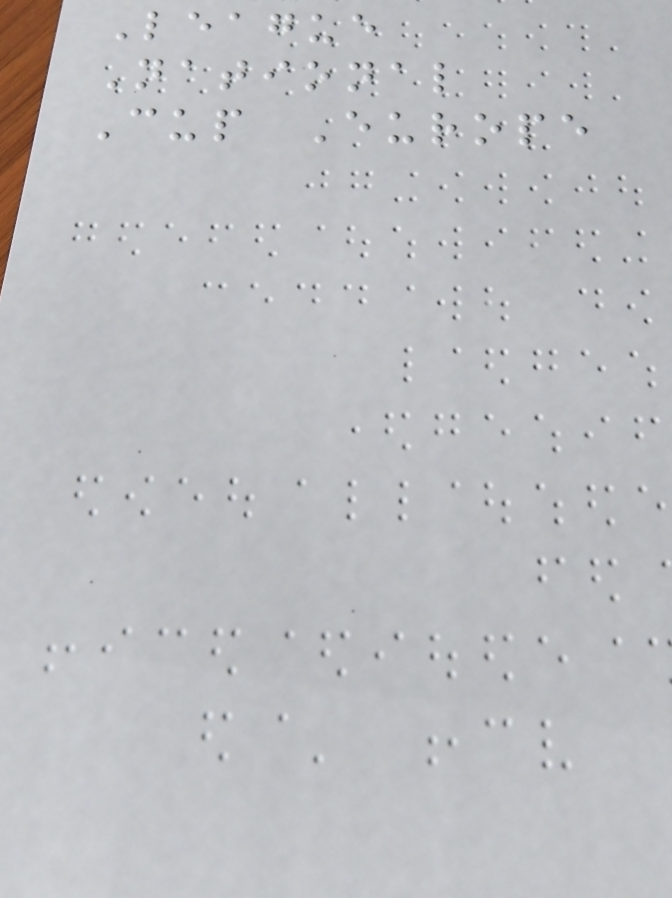League
National
Cup Europe
